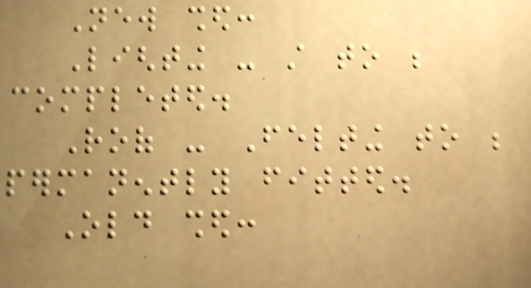New shed:
Lighting - still to be
completed.
Roof - Felting to be
permanently fitted.
Old shed:
